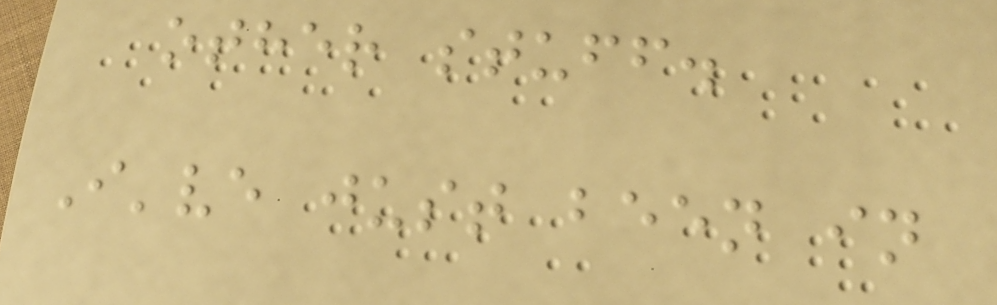other stuff.
I've just been in
